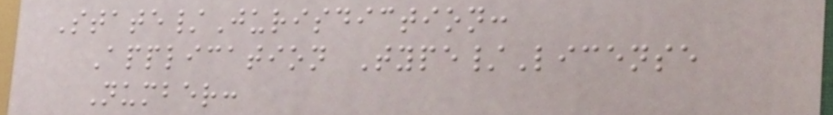State/Jurisdiction:
Application Type/License
Number:
